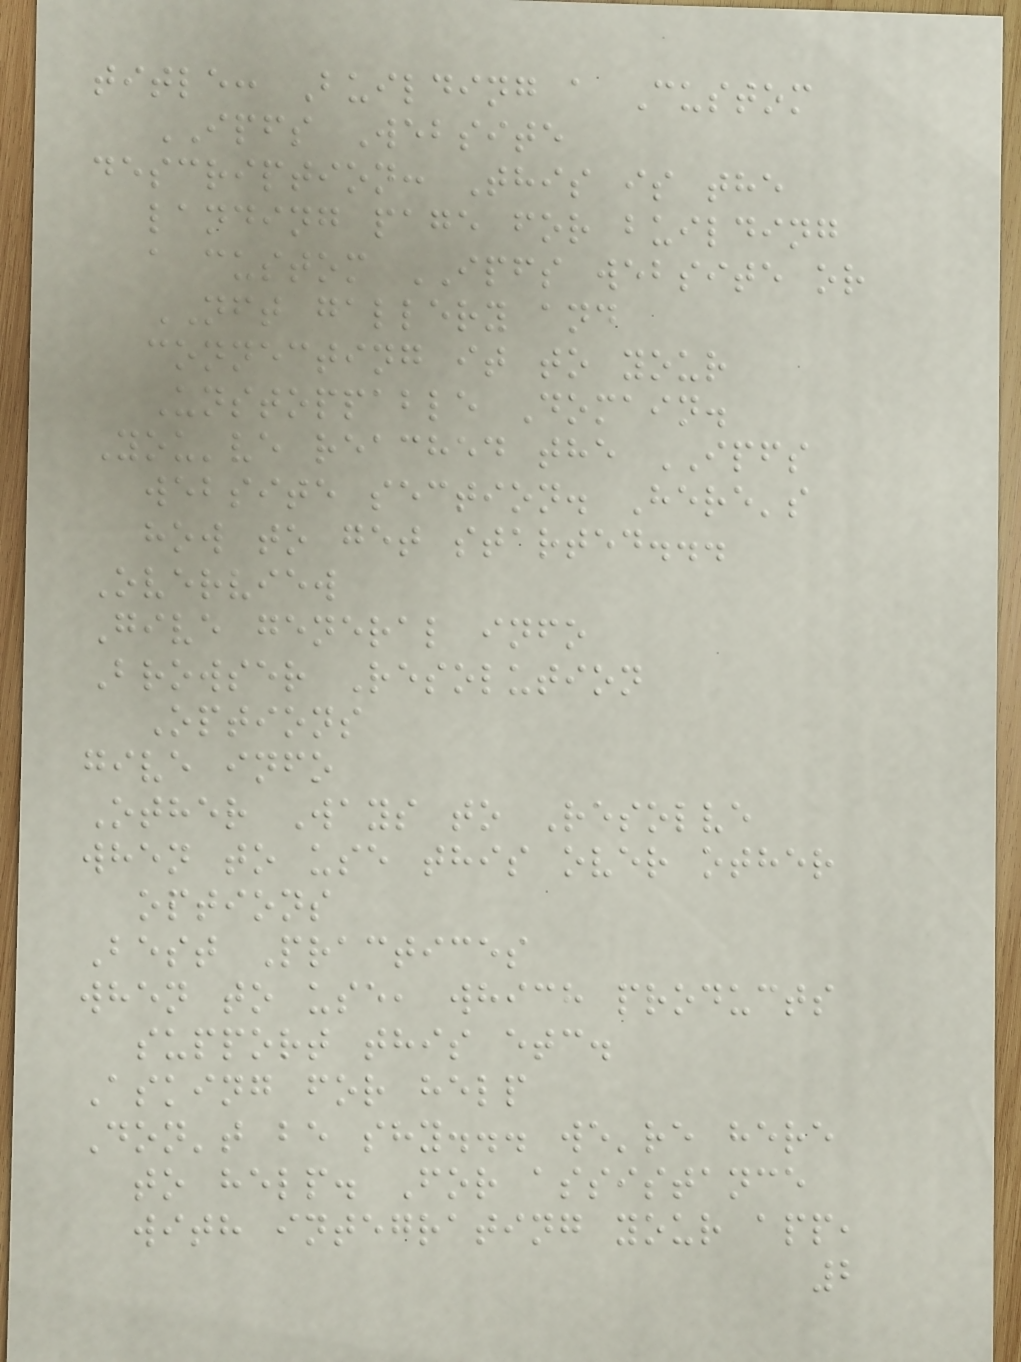title: Building a Custom
IPFS Website
description: This is the
landing page for building
a custom IPFS website or
NFT gallery and
connecting it to your
Unstoppable Domain.
You've reached the IPFS
website section. Here's
how to get started...
Overview
Give general info
Browser Resolution
Options
give info
Other Ways to Resolve
when to use this over other
options
Best Practices
when to use, which products
support this etc.
Asking for help
Don't be shy... we're here
to help. For assistance
with integrating your app,
2
